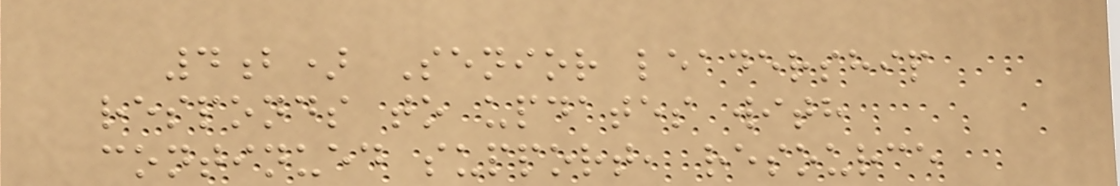4b) Senior leadership
responds to updates with
continued support, resource
